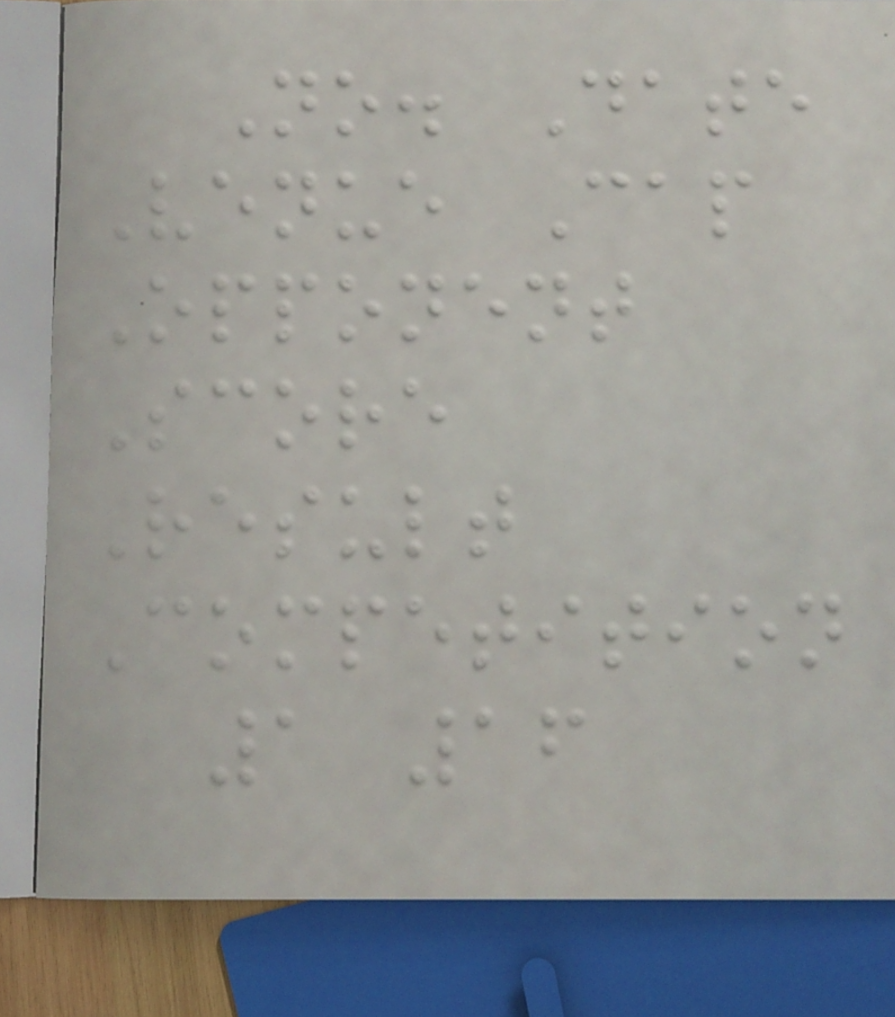No. Date
Venue Cap
Opponent
Score
Result
Competition
1 16
